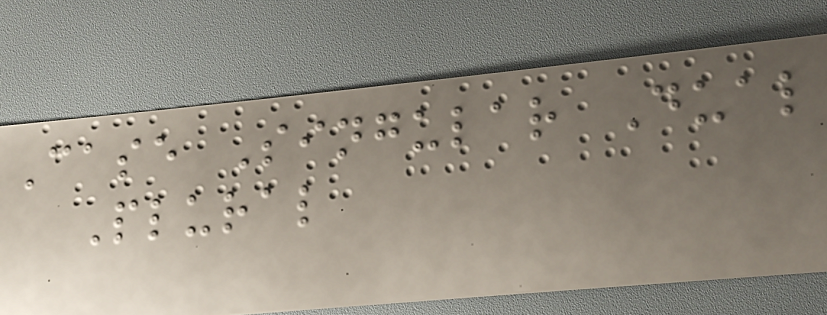Case Singular Dual
Plural
